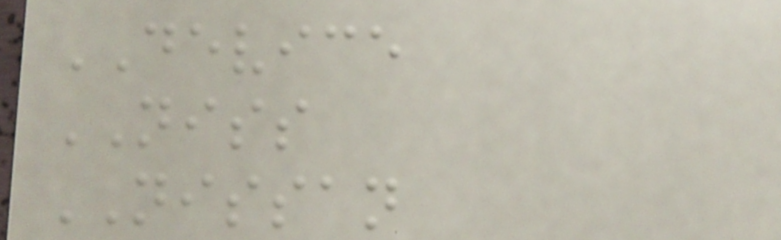DEVICE
NISS
NISSAN
